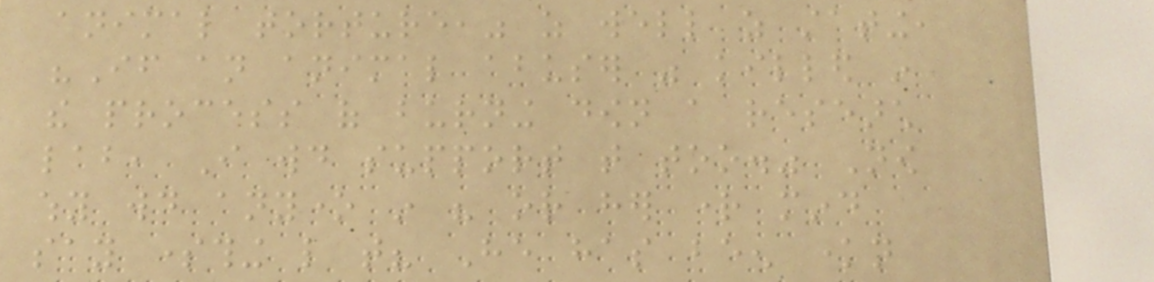animal torture," as well as stating,
"If an animal abuser was killed in
the process of burning down a research
lab, I would support that too." Now
why would anyone in his or her right mind
say something like that? He has been known
